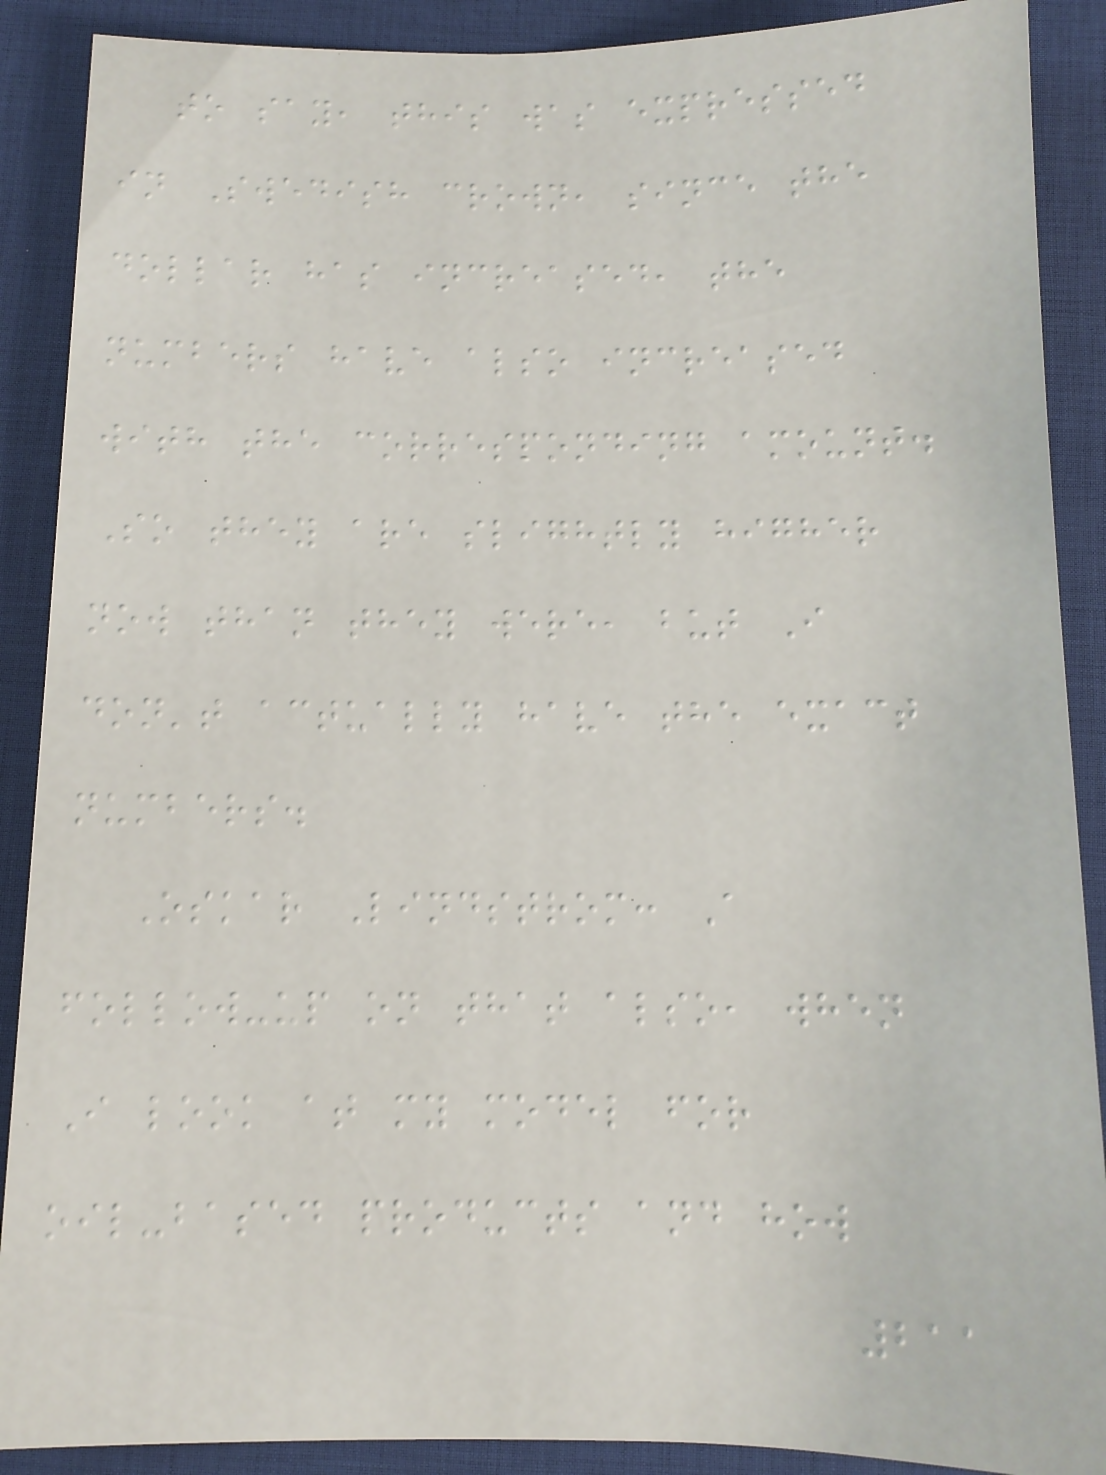to say, this was expressed
in Swedish crown, since the
dollar has increased, the
numbers have also increased
with the corresponding amount.
So they are slightly higher
now than they were, but I
don't actually have the exact
numbers.
Oskar Lindstrom: A
follow-up on that also, when
I look at my model for
oil-based products and how
211
